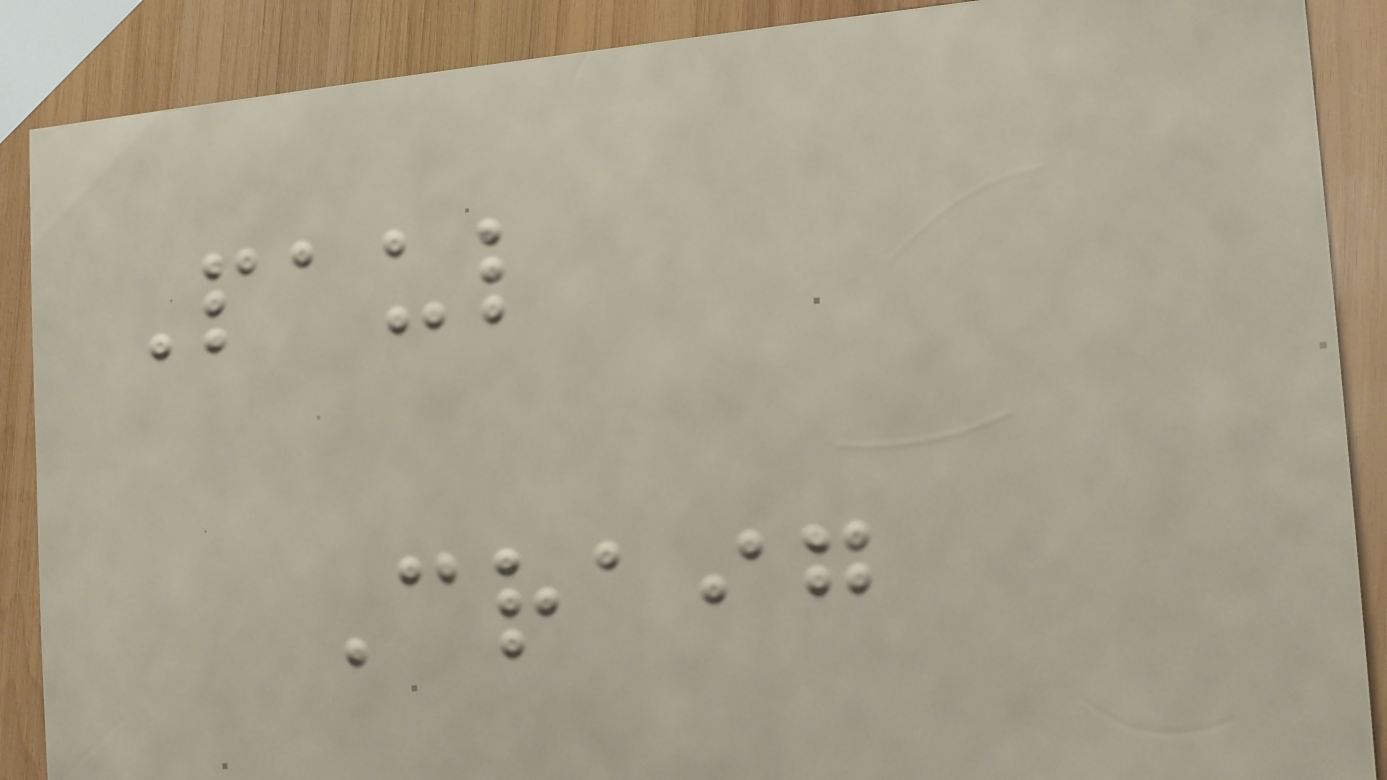Paul
Craig
